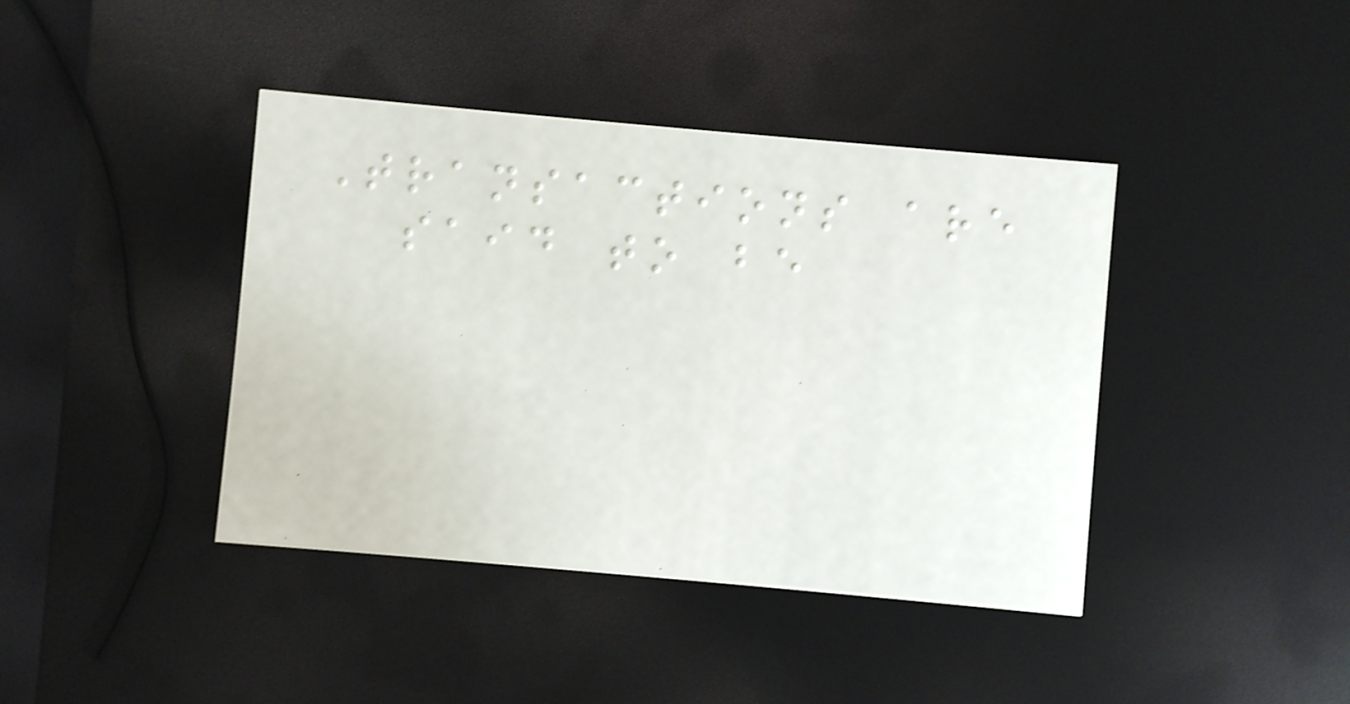Transactions are
said to be
